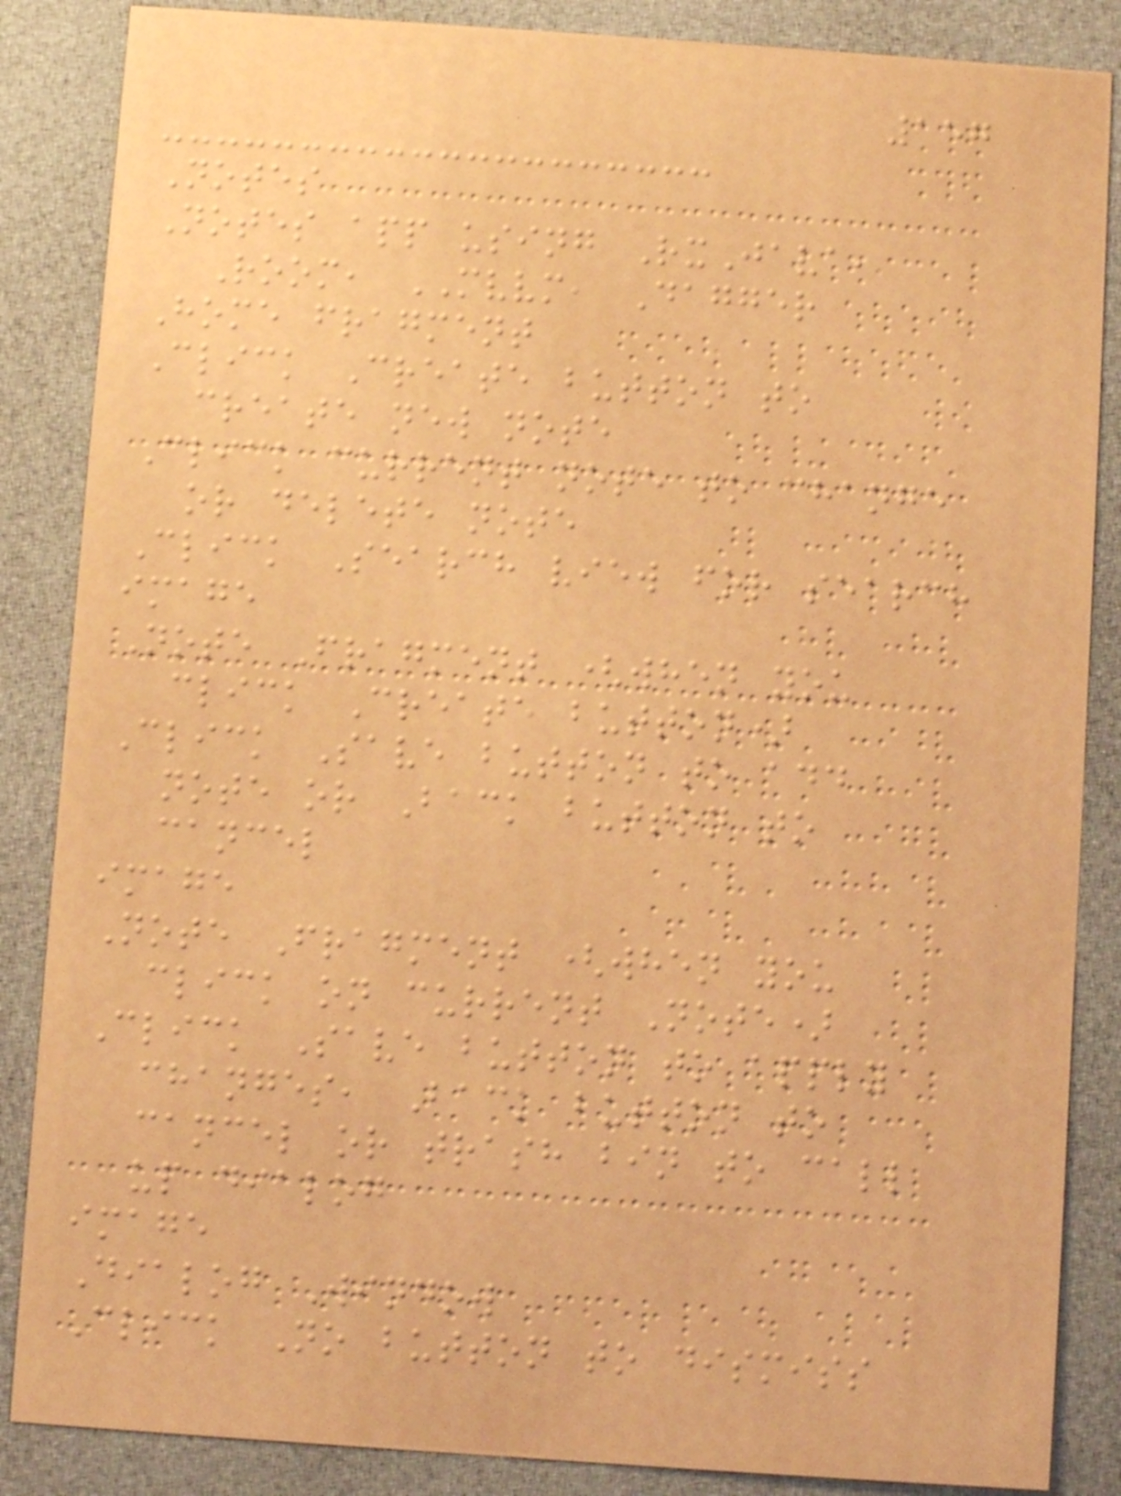157
Notes
Notes app using RxJava,
Room, MVVM, Dagger
Home fragment
Click Create button to
create new note
Click current note to change
or delete note
Click Search view for search
image
Note Fragment (when you
click Create button)
Click Save button to add
note or Back button to
cancel
image
Note Fragment (when you
click on current Note)
Click Save button to apply
changes, Back button to
cancel or trash bin to call
up dialog
image
Dialog Window
Click No button to dismiss
